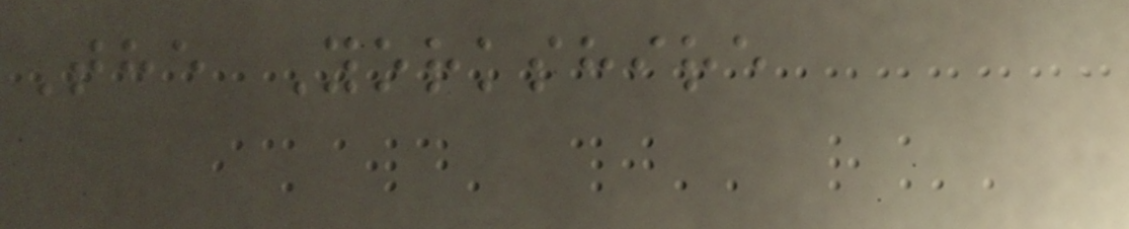The Yorkshire
